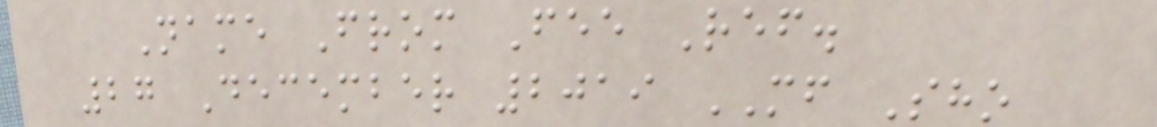Name From Fee Ref.
27 December 2019 MF Sho
